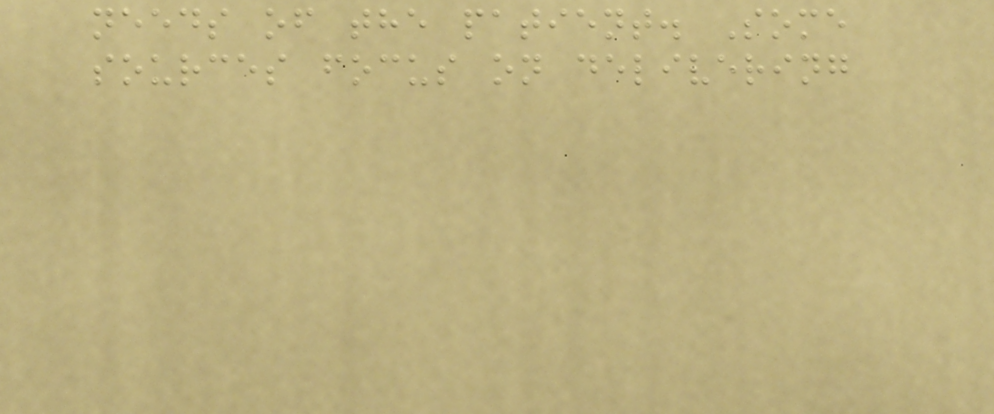needs of the patient. Some
sources focus on delivering
